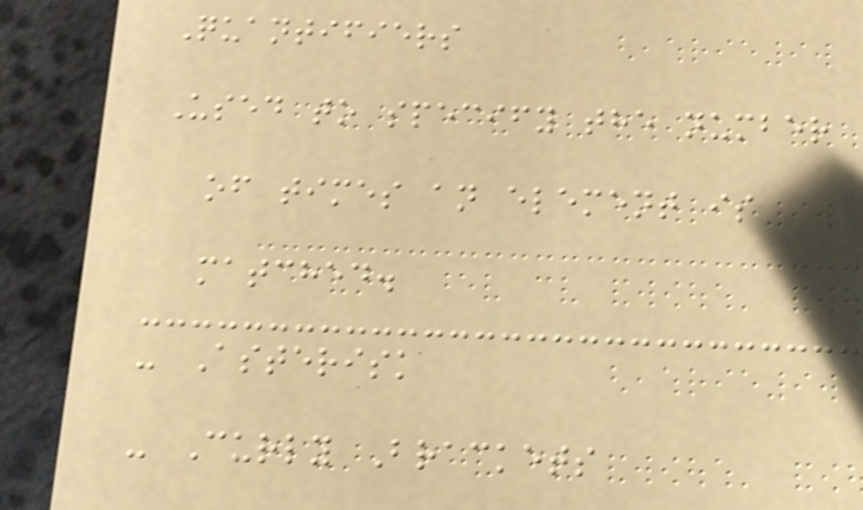Quantifiers
Used to specify the number
of times an element is
matched.
- Asterisk
- Curly Brackets
